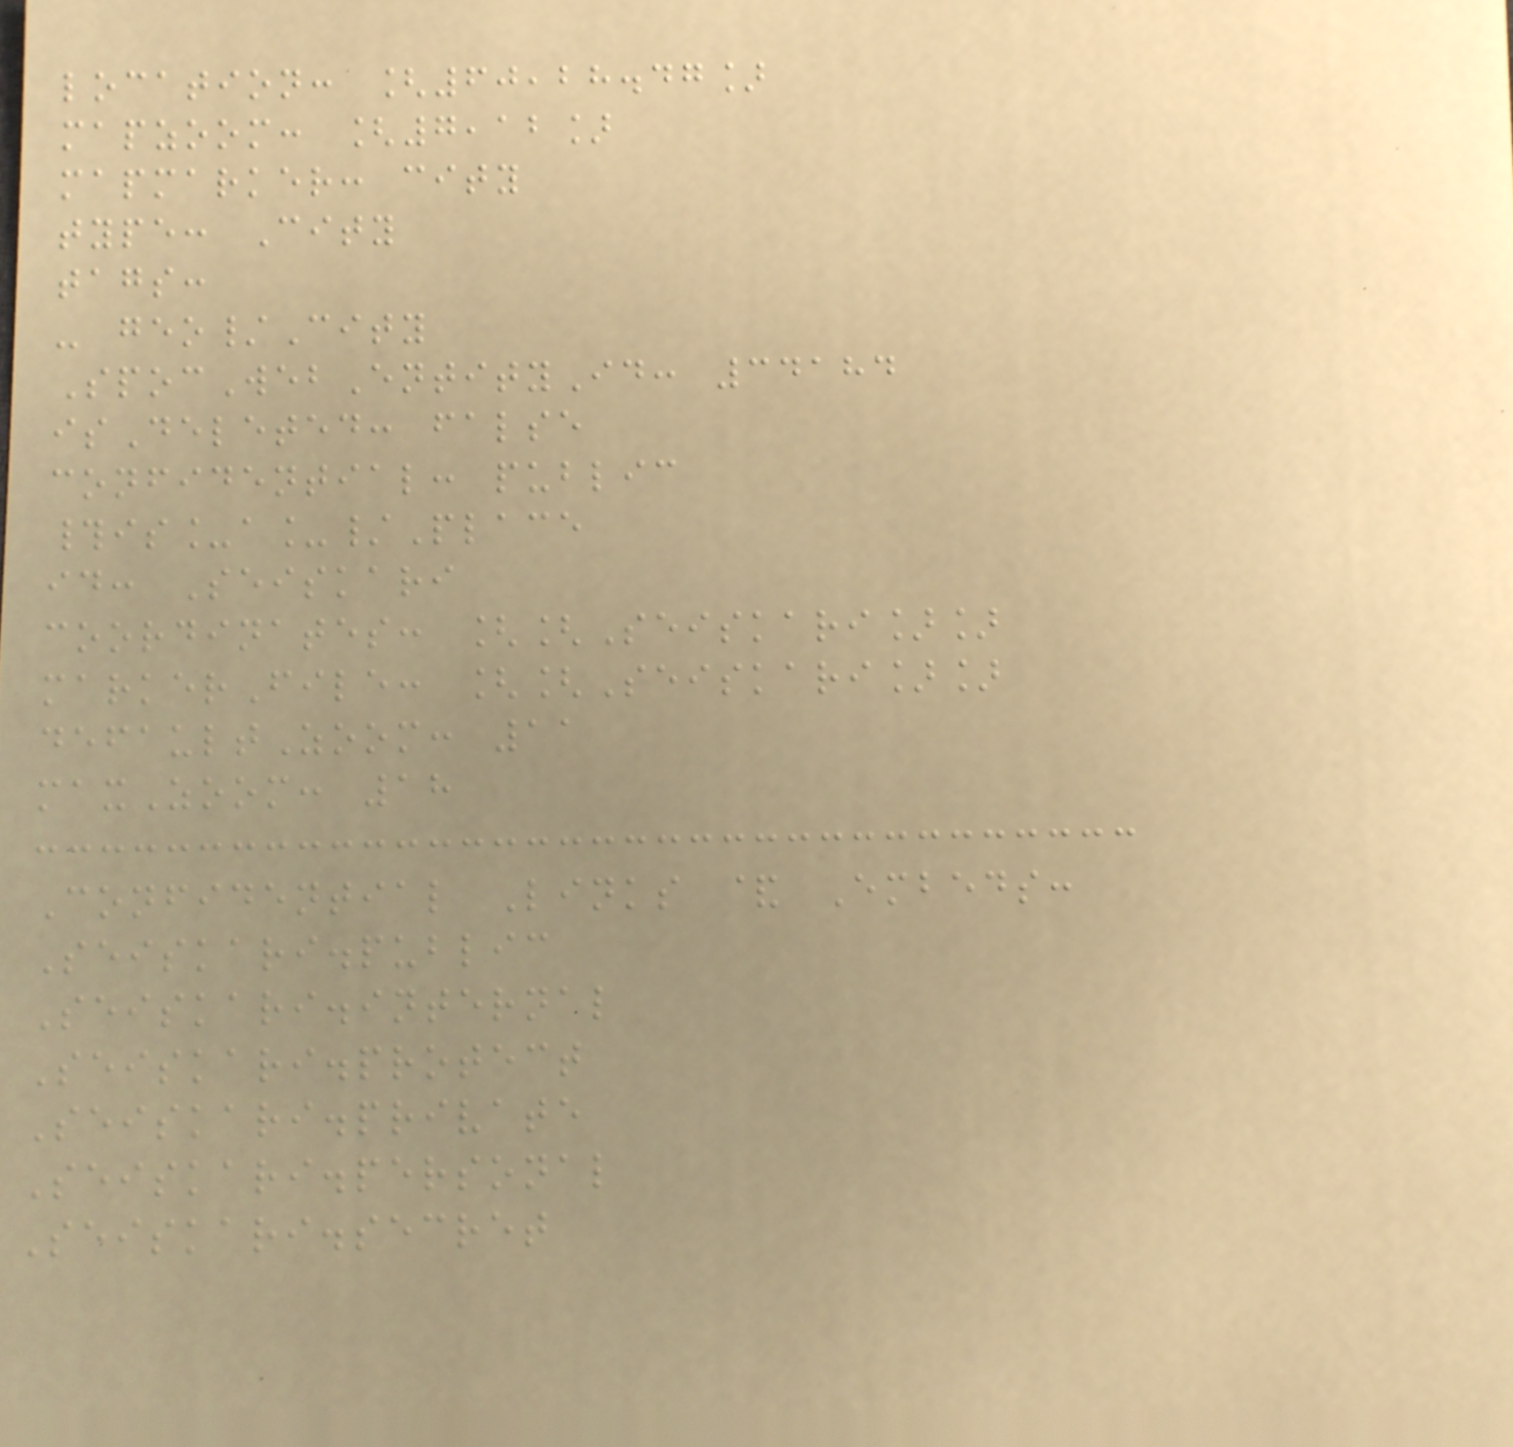location: [60,28.47]
mapzoom: [7,12]
mapmarker: city
type: City
tags:
- geo/City
SpocWebEntityId: 34184
isDeleted: false
confidential: public
#is_a_/Place
id: Seiskari
coordinates: [[Seiskari]]
markerFile: [[Seiskari]]
defaultZoom: 11
maxZoom: 18
Confidential Links & Embeds:
Seiskari.public
Seiskari.internal
Seiskari.protect
Seiskari.private
Seiskari.personal
Seiskari.secret
